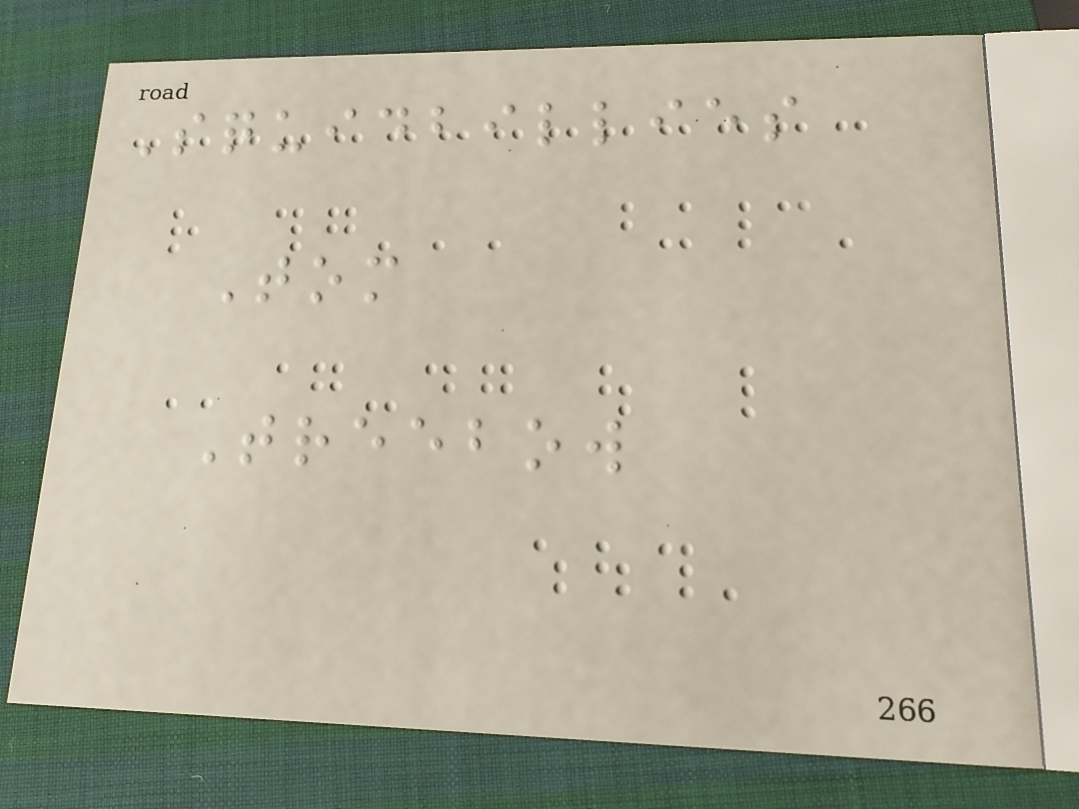Squidbillies
Tom
Treebow
